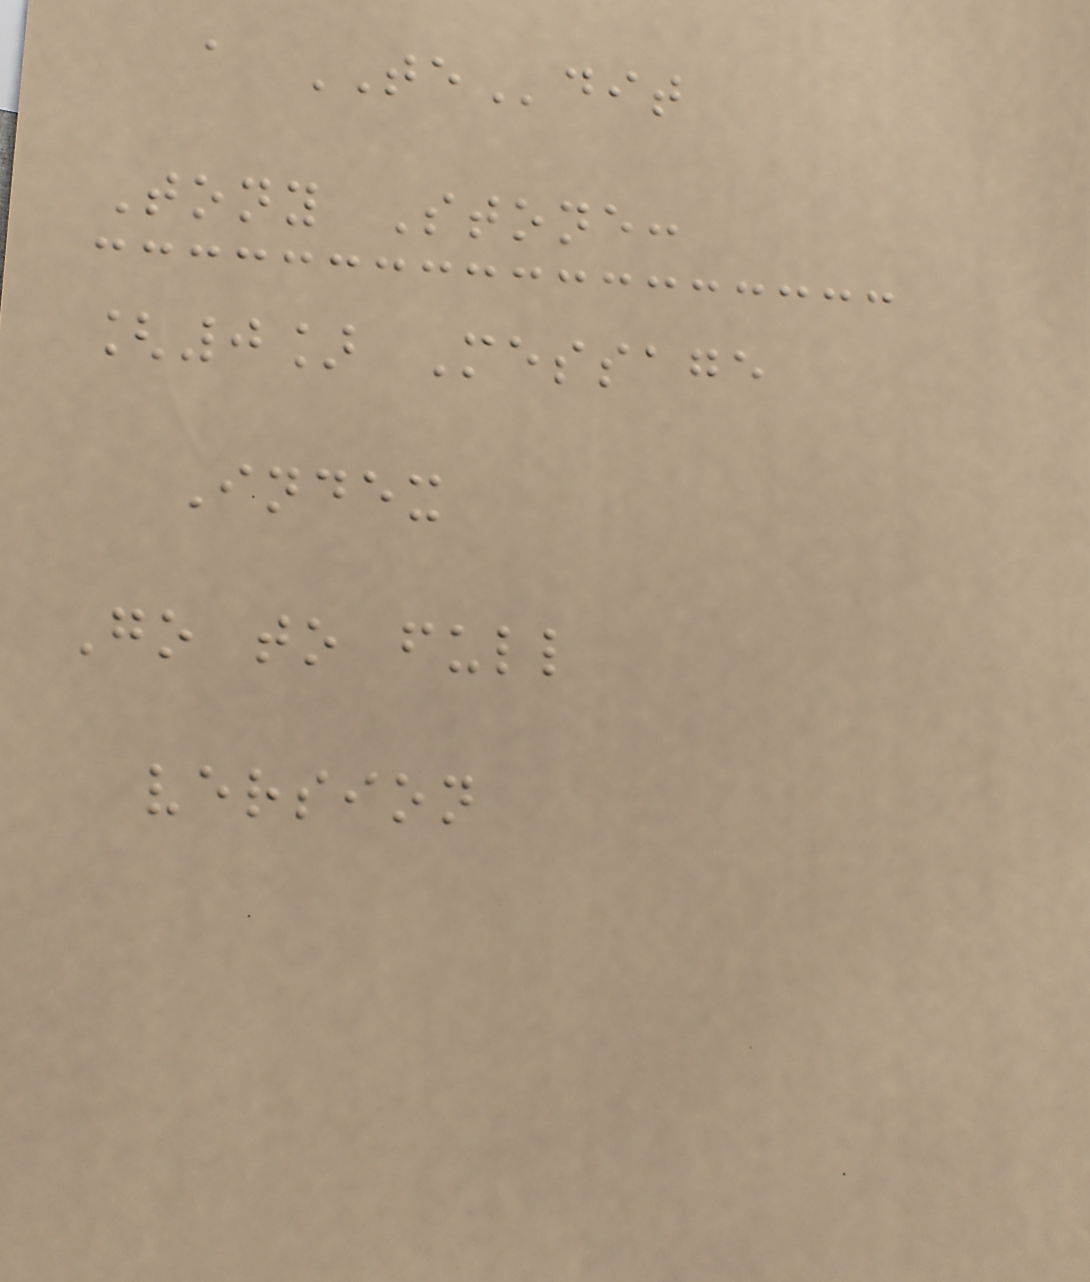a TEdit
Tony Stone:
[0] Message
Index
Go to full
version
